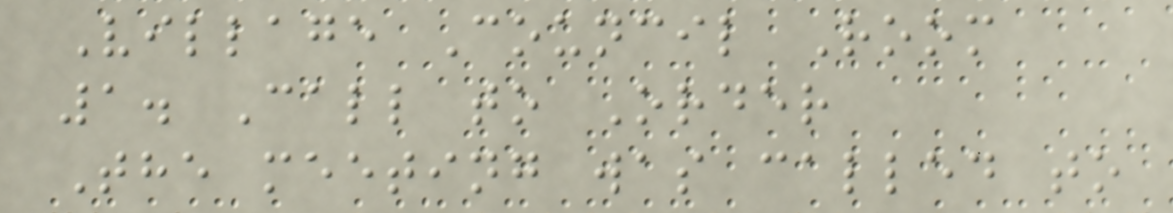Village Council Room
1. Call to Order
The meeting was called to
